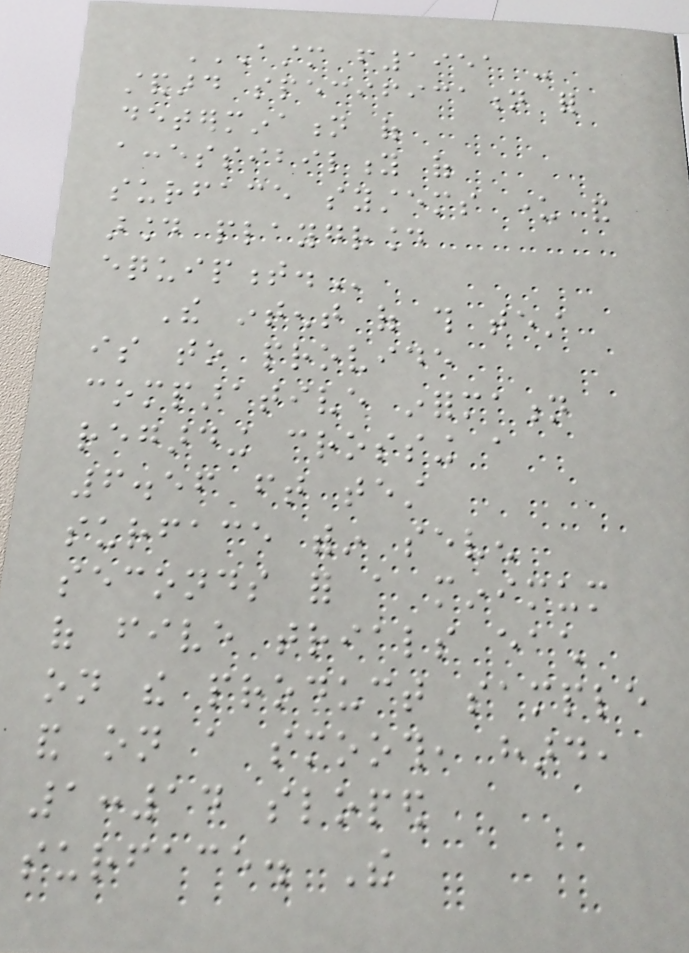ASTM F1951 -
STANDARD SPECIFICATION FOR
DETERMINATION OF
ACCESSIBILITY OF
SURFACE SYSTEMS UNDER AND
AROUND PLAYGROUND
EQUIPMENT.
The intent of this test
is to provide
comparative information
regarding crossing a
6.56 ft test
surface within seven
seconds for a minimum
of five trials each
on the product sample
and on a smooth, hard,
1:14 sloped
surface. The
